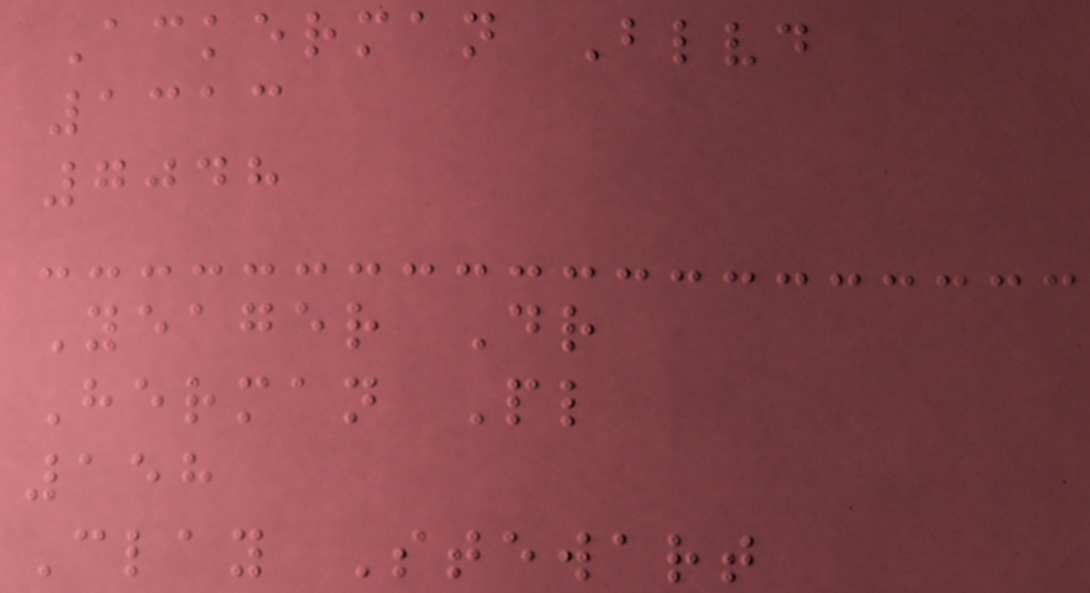Ackerman Blvd
1313
7048
Yeager Dr
Herman Pl
158
Clay Stewart
